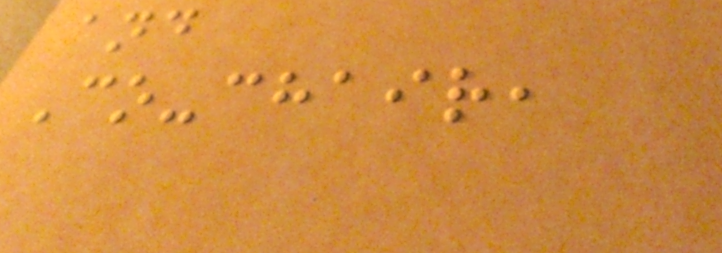and
Co-chair,
